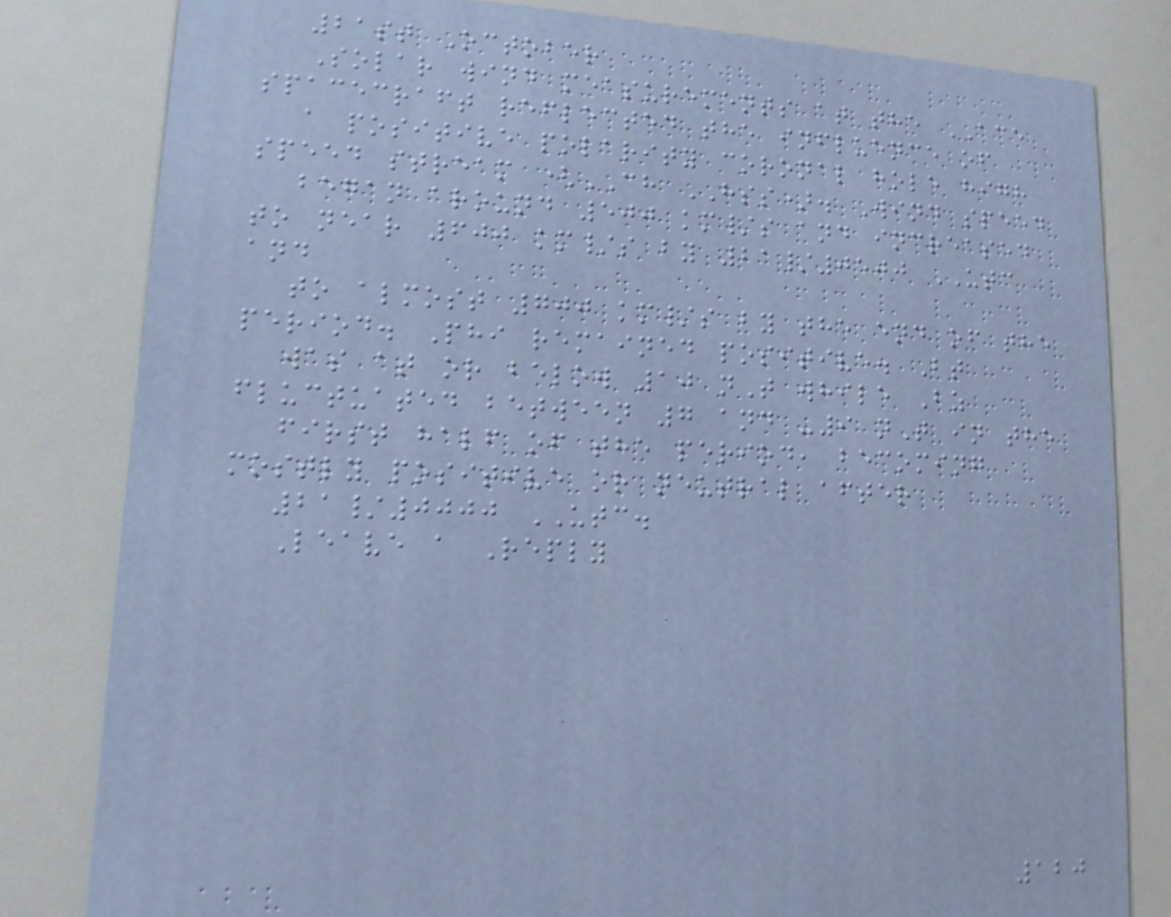21st October
Solar wind measurements at the ACE
spacecraft reflected the influence of
a positive polarity coronal hole high
speed stream (CH HSS). Wind speed
began around 500 km/s and increased
to near 600 km/s by 21/0500 UTC
and
to almost 700 km/s by the end of the
period. Phi remained positive. Bt
was at or below 10 nT while Bz
fluctuated between 7 and -9 nT in the
first half of the period, becoming
mostly positive or neutral after
21/0000 UTC.
Leave a Reply
120
